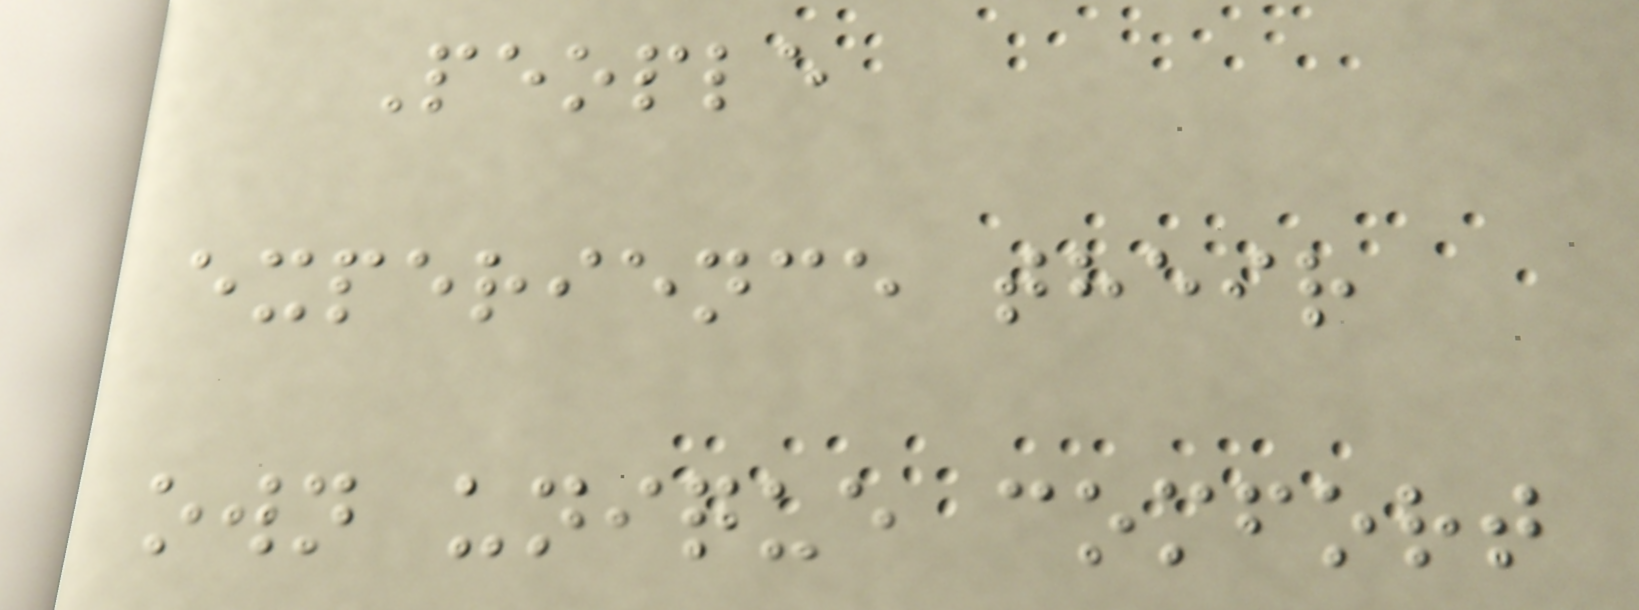People
experience their
own unique comfort
